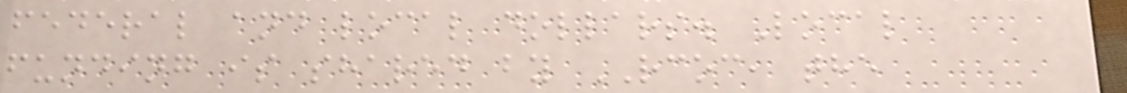federal and local dollars. Local
funding is shared by RCOC, the
